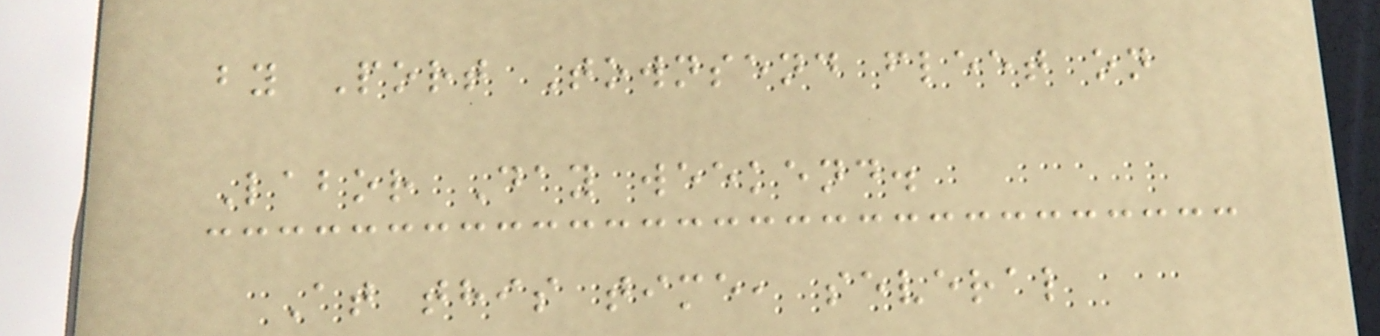by Port Townsend fleet on
Labor Day weekend.
At this time, several
